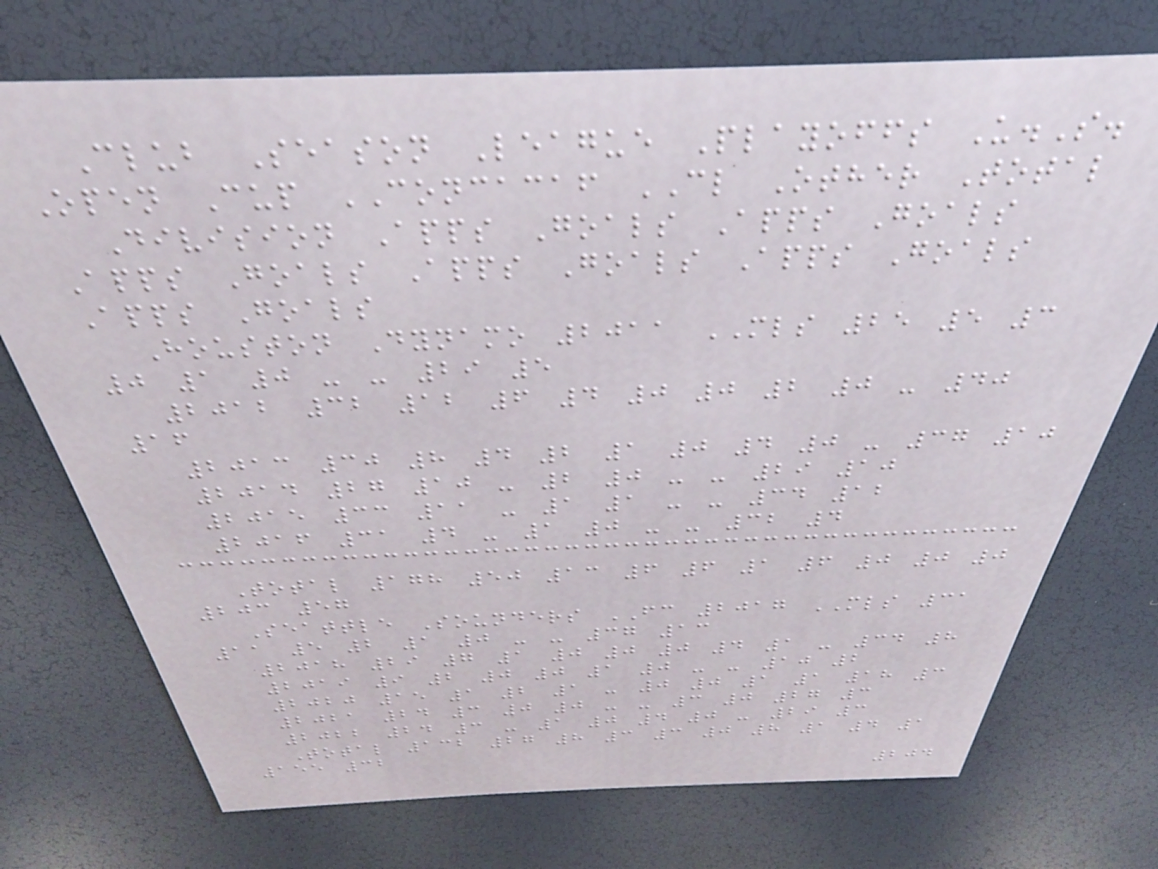Club Season League Playoffs U.S.
Open Cup CONCACAF CL Other Total
Division Apps Goals Apps Goals
Apps Goals Apps Goals Apps Goals
Apps Goals
Houston Dynamo 2011 MLS 25 5 3
0 1 0 - - 29 5
2012 32 12 6 4 0 0 2 0 - 40
16
2013 30 8 4 2 1 0 4 0 - 37 10
2014 27 10 - 2 0 - - 29 10
2015 33 11 - 1 1 - - 34 12
2016 31 4 - 1 0 - - 32 4
Total 178 50 13 6 6 1 6 0 0 0
203 57
Seattle Sounders FC 2017 MLS 31
11 5 2 1 0 - - 37 13
2018 29 7 1 0 0 0 4 1 - 34 8
2019 9 2 0 0 1 0 - - 10 2
2020 15 1 2 1 - 0 0 1 1 18 3
2021 24 3 0 0 - - 3 0 27 3
2022 24 3 - 1 0 4 0 - 29 3
Total 132 27 8 3 3 0 8 1 4 1
155 32
204
